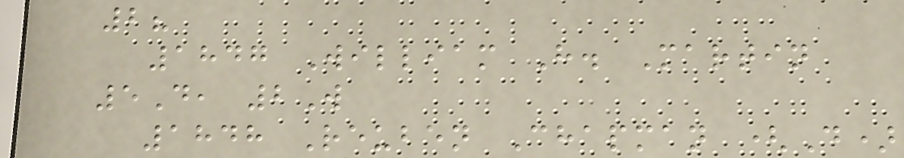2?
1847 William H. Martin
5D, 2W
1848 Reuben Chapman (D)
